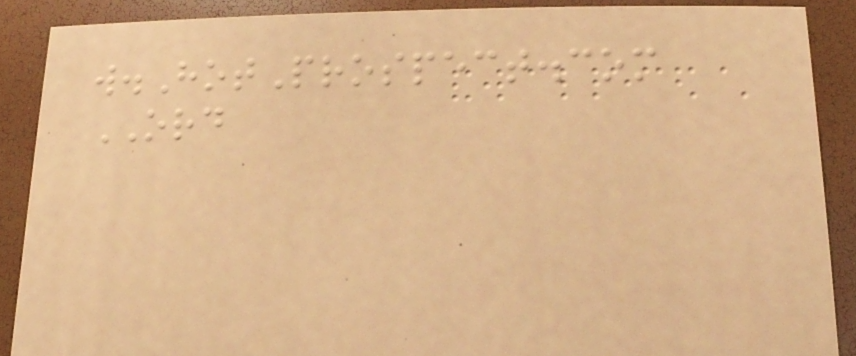w.HotProspect.com
ORD
